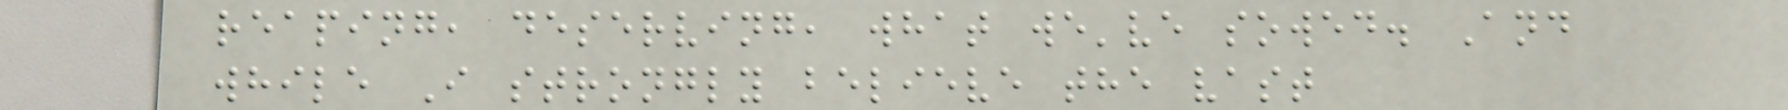reaping, deserving, what we've sowed. And
while I strongly believe the vast
